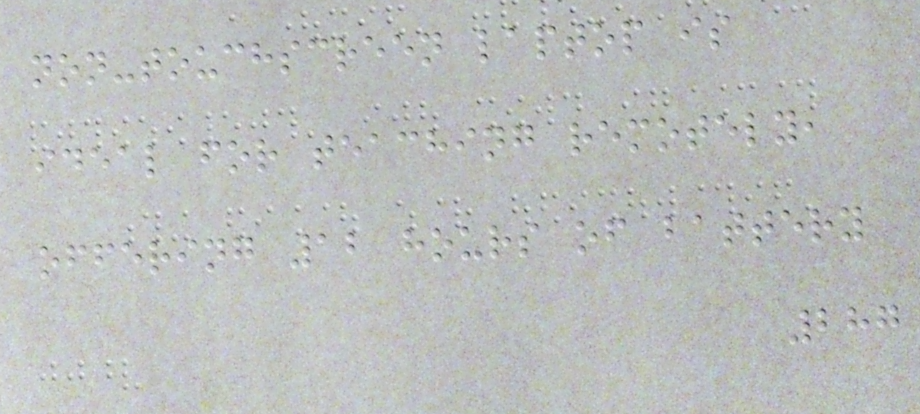non-touchscreen laptop is
ideal for teaching remotely,
offering 12 hours of battery
287
